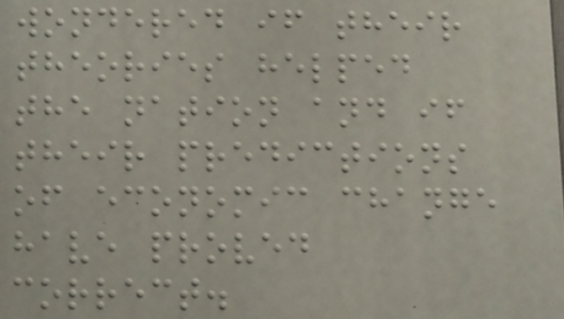wondered if their
theories helped
the nation and if
their predictions
of economic change
have proved
correct.
